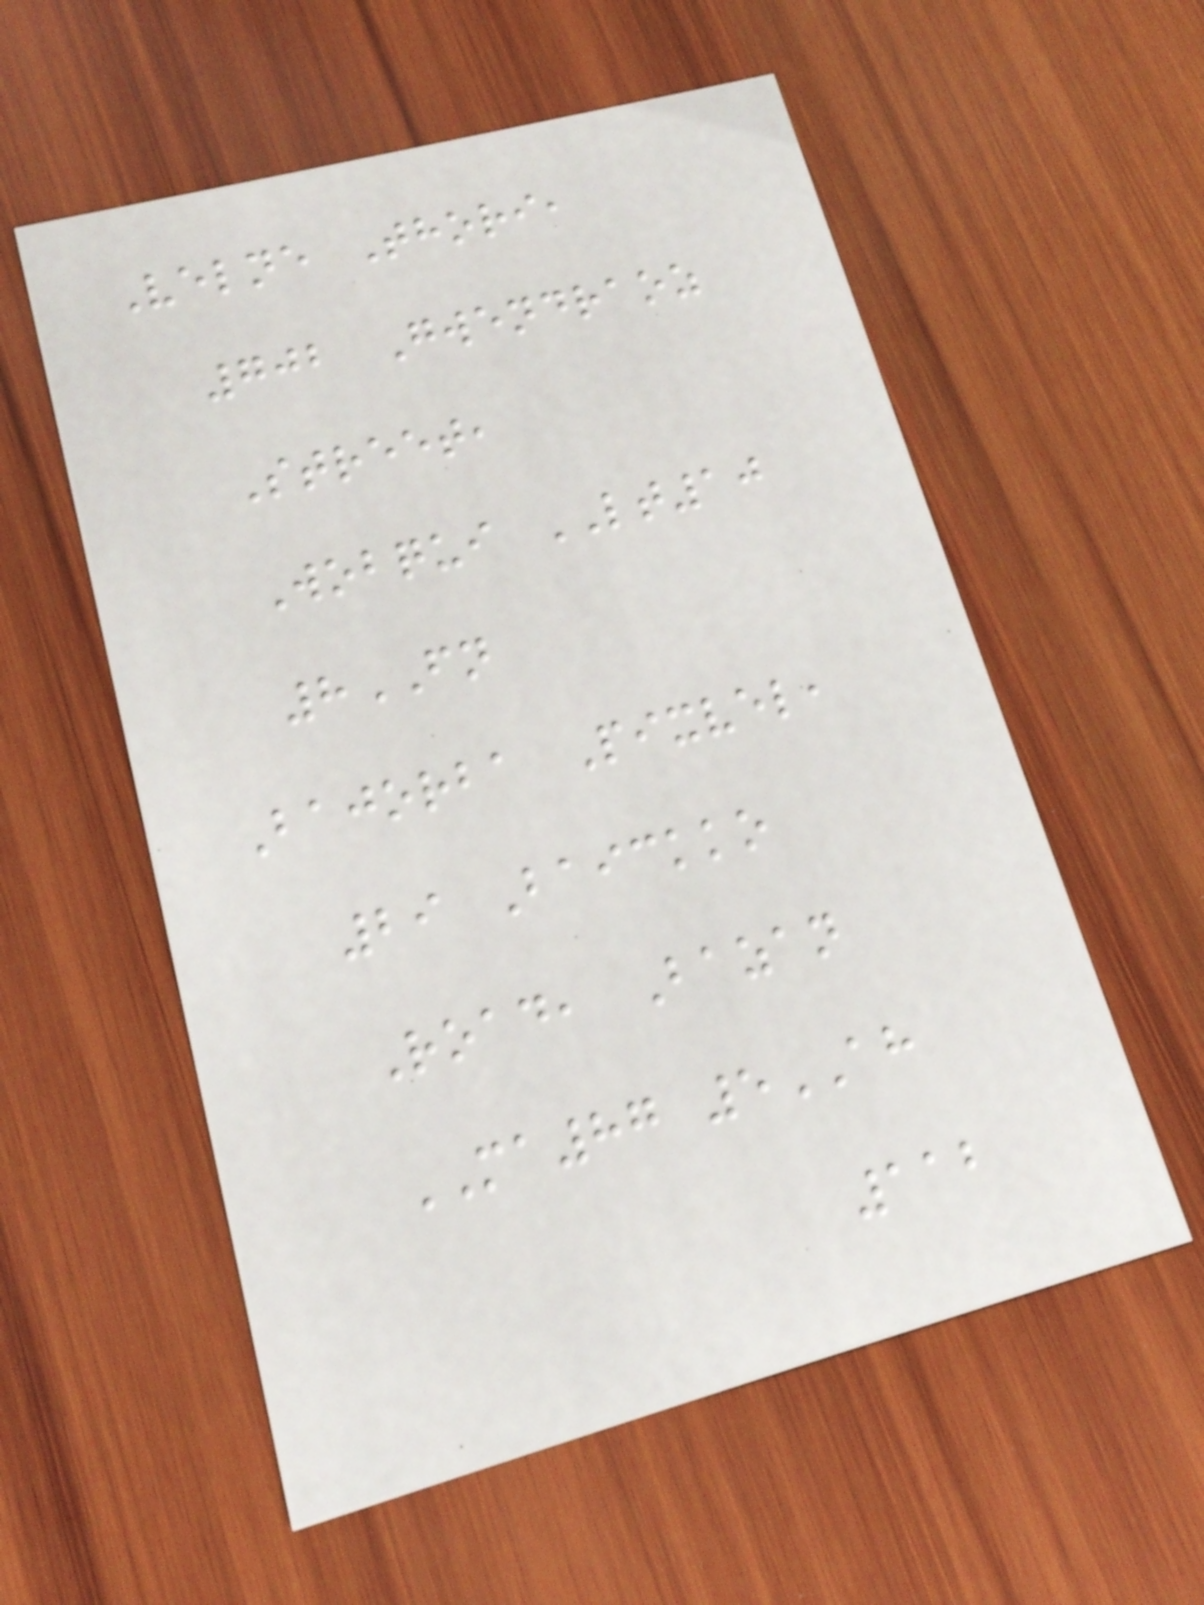Velne Thori,
702 Gwendraoz
Street,
Wobqui LT10
8FN
Bajorba Pixvel,
29 Baickko
Road, Bazan
MA87 5AH
112
